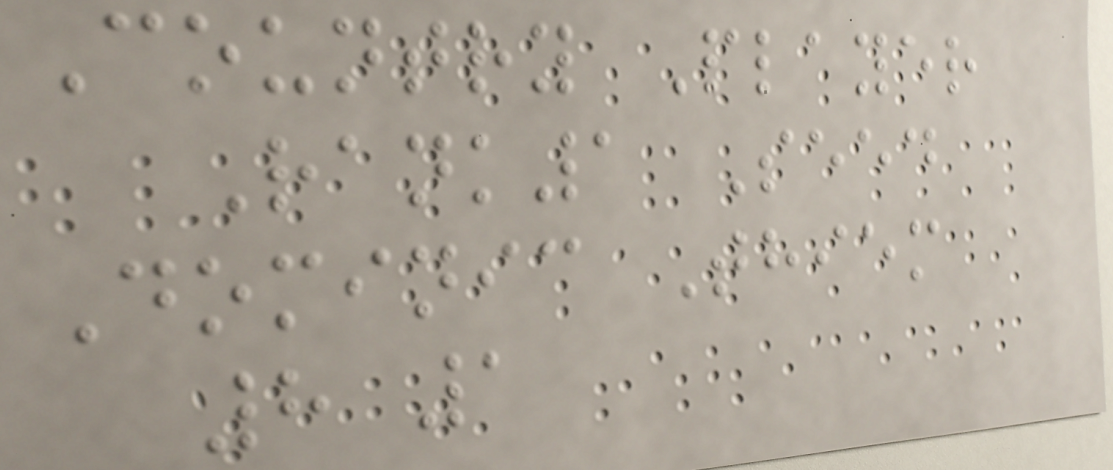Country Player
Rank1 Seed
Dominic Thiem
8 1
